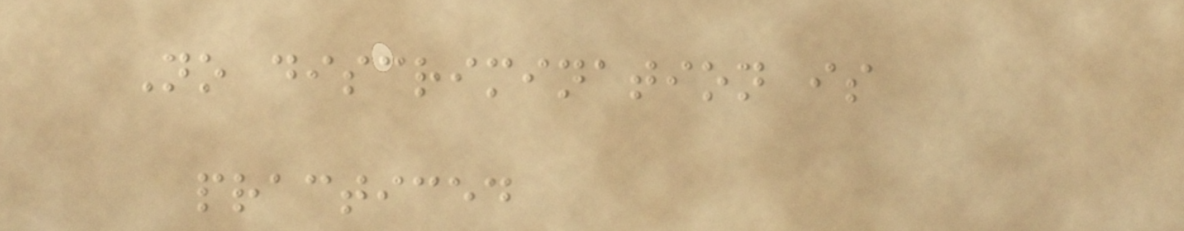No discrimination is
practiced
